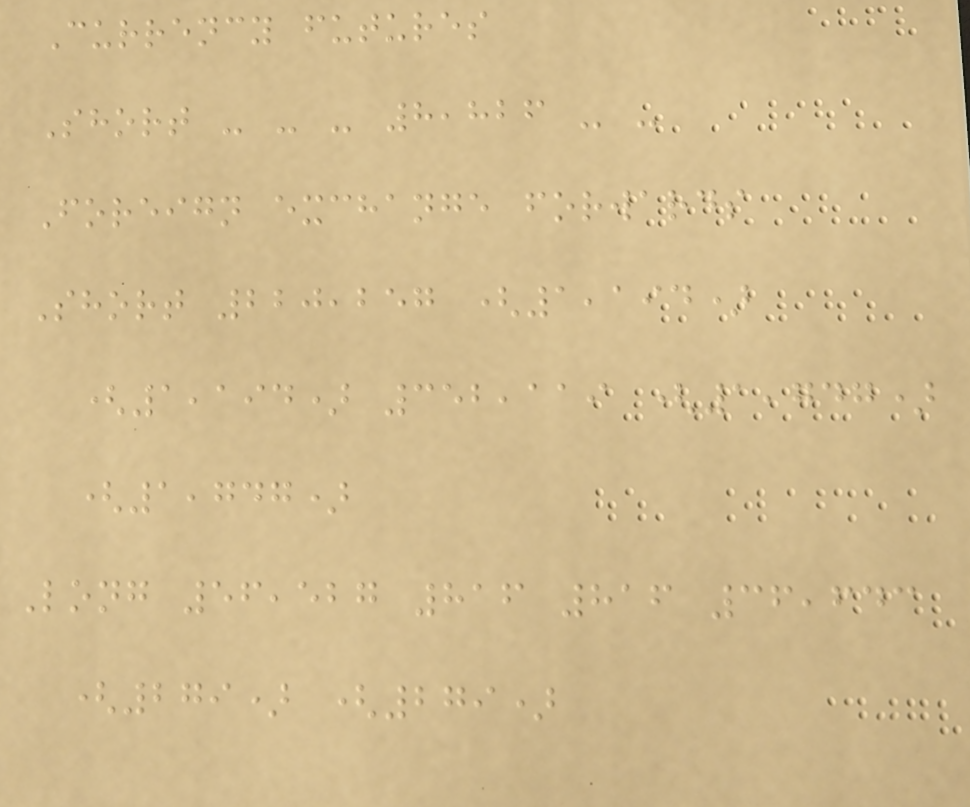Currency futures
Short - - - 8,826 - -
Foreign exchange forwards
Short 220,257 (1,194)
(1,194) 352,119 (1,747)
(1,747)
Long 56,527 816 816 36,643
(279) (279)
